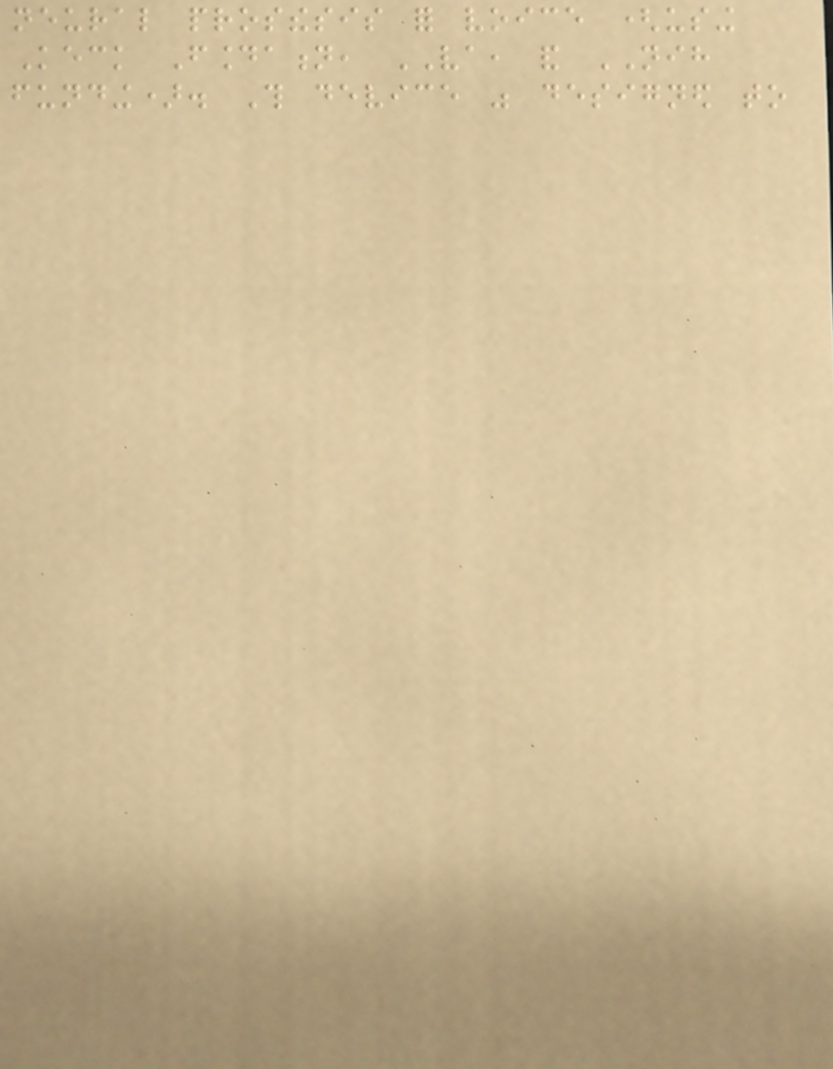neural prosthesis for voice (using
Keck Foundation, VA, and NIH
funding). This device was designed to
